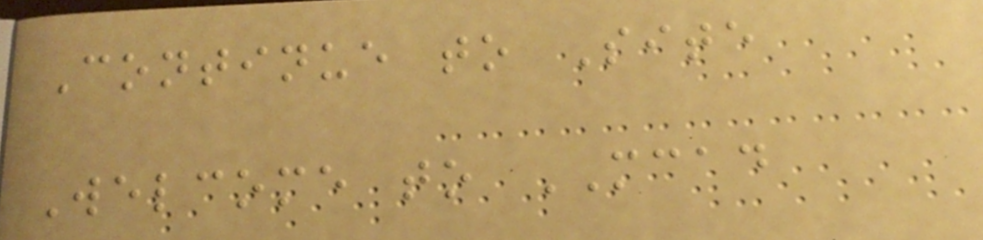Continue to Site
Welcome to MCAD
